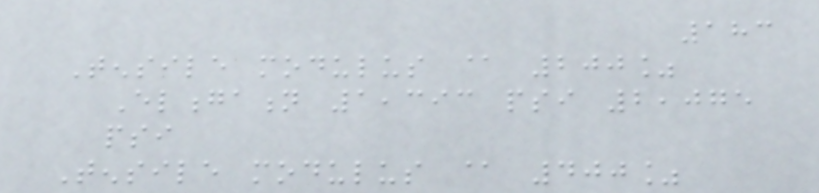183
Tensile modulus @ 200%
Elongation 1,393 psi 2,075
psi
Tensile modulus @ 400%
